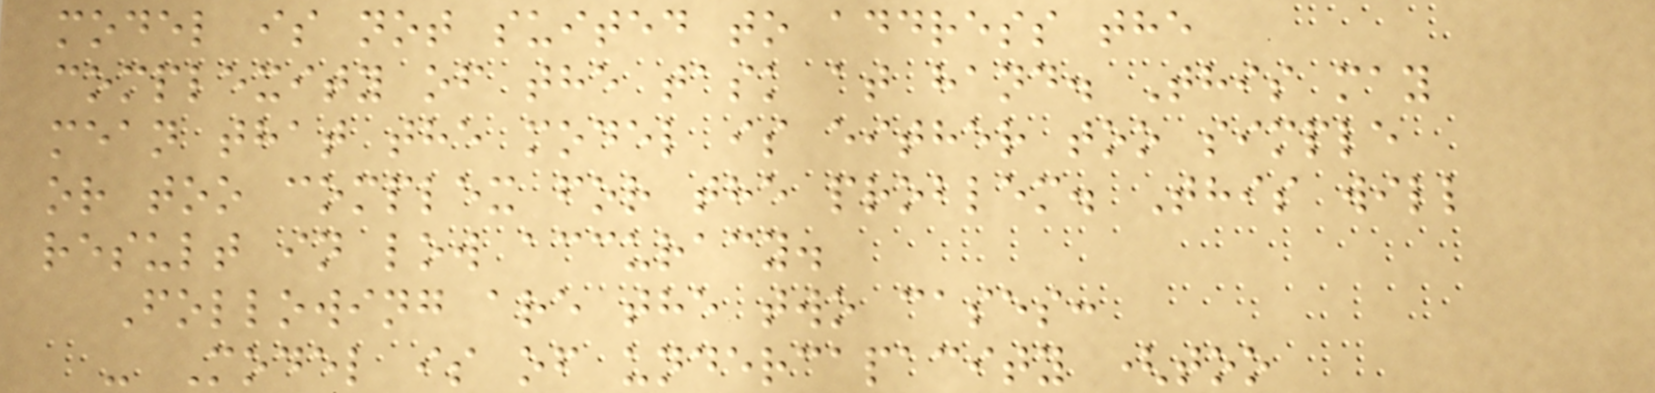model is not suited to address the
complexity of the task at hand. This may
mean that the model is either too simple
or too complex for the problem. This will
result in low accuracy.
Following are the two cases:
- Model is of undercapacity (too
